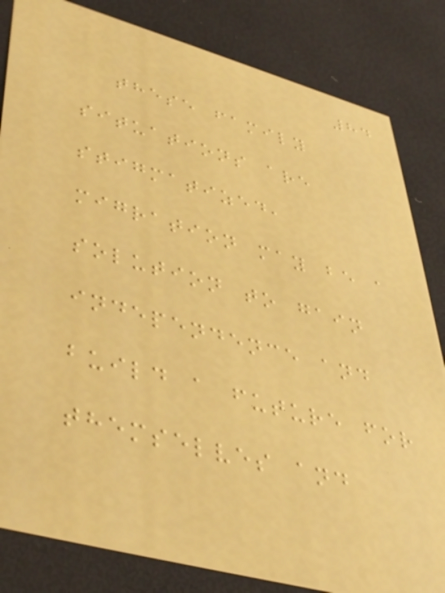84
these family
situations are
stigmatized,
migration may be a
solution to gain
independence and
build a future for
themselves and
